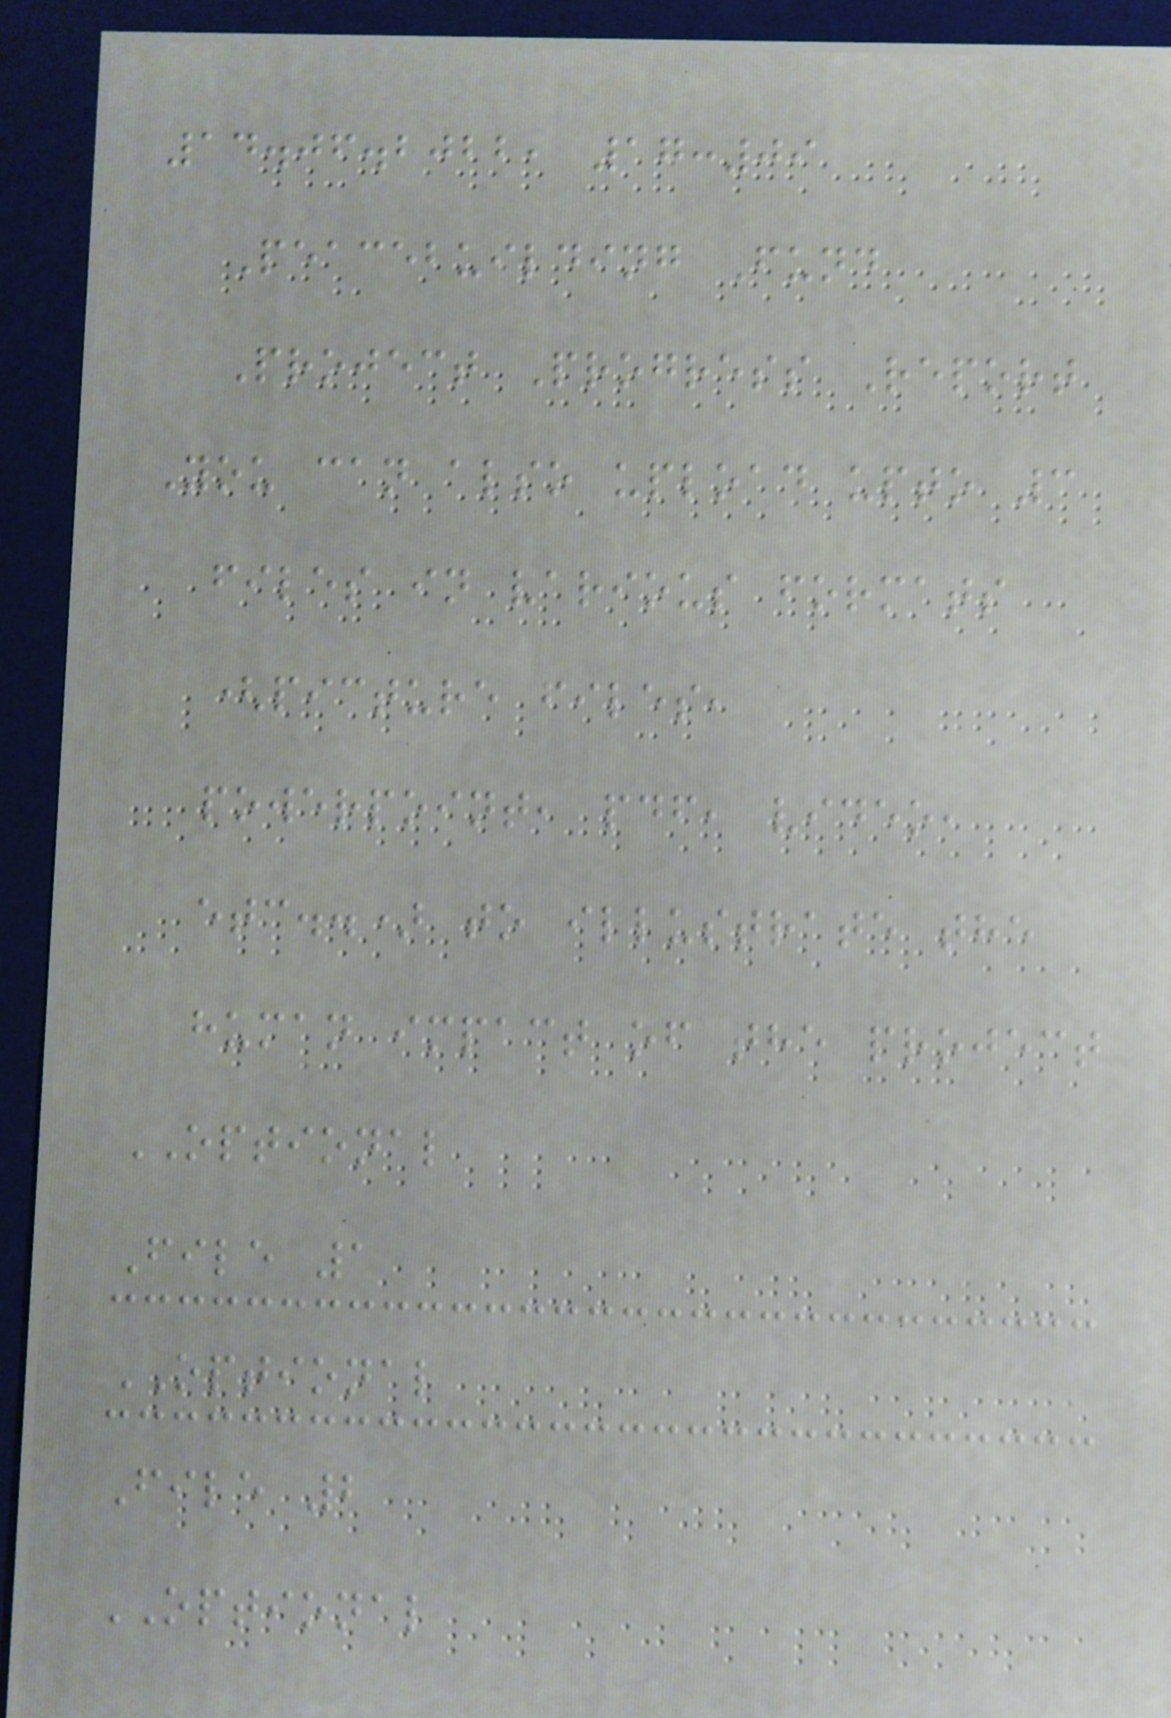14.06.2022, 17:09
Peacebuilding Fund
Project Progress Report
You can also upload upto 3
files in various formats
(picture files,
powerpoint, pdf, video,
etc..) to illustrate the
human impact of the project
OPTIONAL
File 1
OPTIONAL
File 2
OPTIONAL
